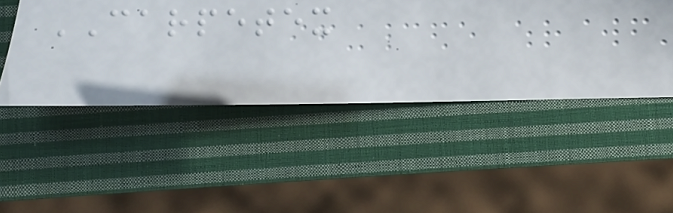CARPETEX
